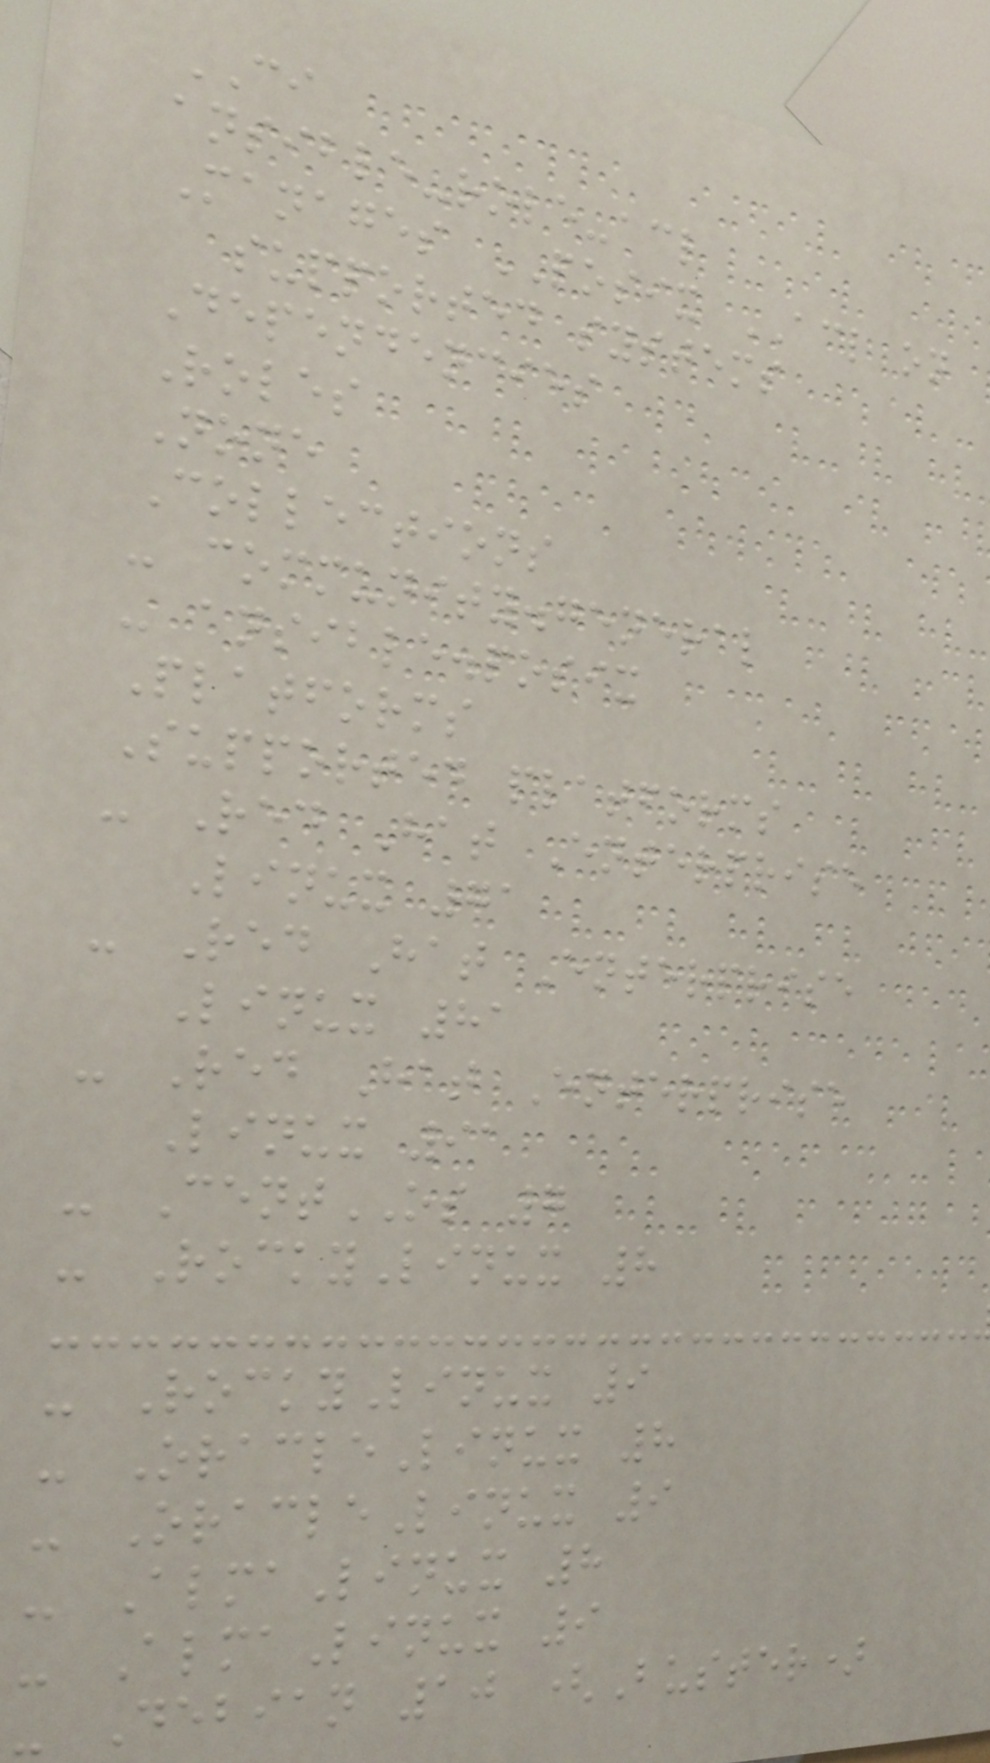CI
ansible-role-acl
Manages POSIX ACL on
supported systems
Dependencies
Roles
None
Collections
- community.general
- ansible.posix
Platforms
Supported platforms
- Red Hat Enterprise
Linux 71
- Red Hat Enterprise
Linux 81
- Red Hat Enterprise
Linux 91
- CentOS 7
- RockyLinux 8
- RockyLinux 9
- OracleLinux 8
- OracleLinux 9
- AlmaLinux 8
- AlmaLinux 9
- Debian 10 (Buster)
